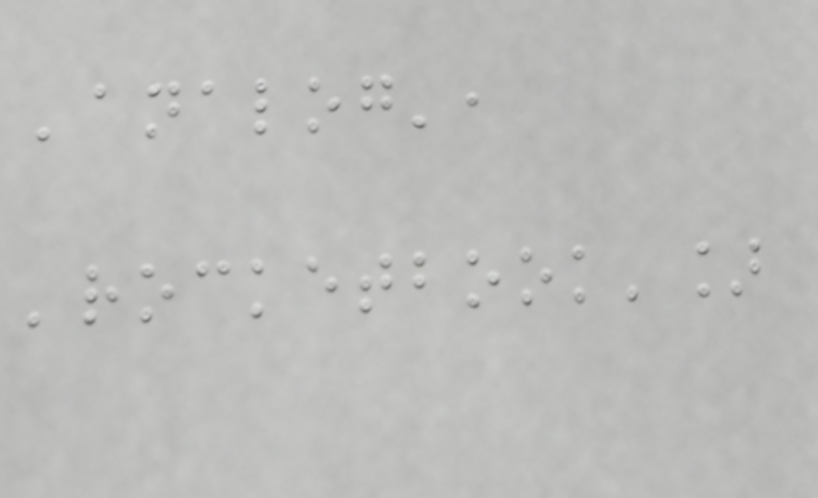'analog',
'rocketbook']
